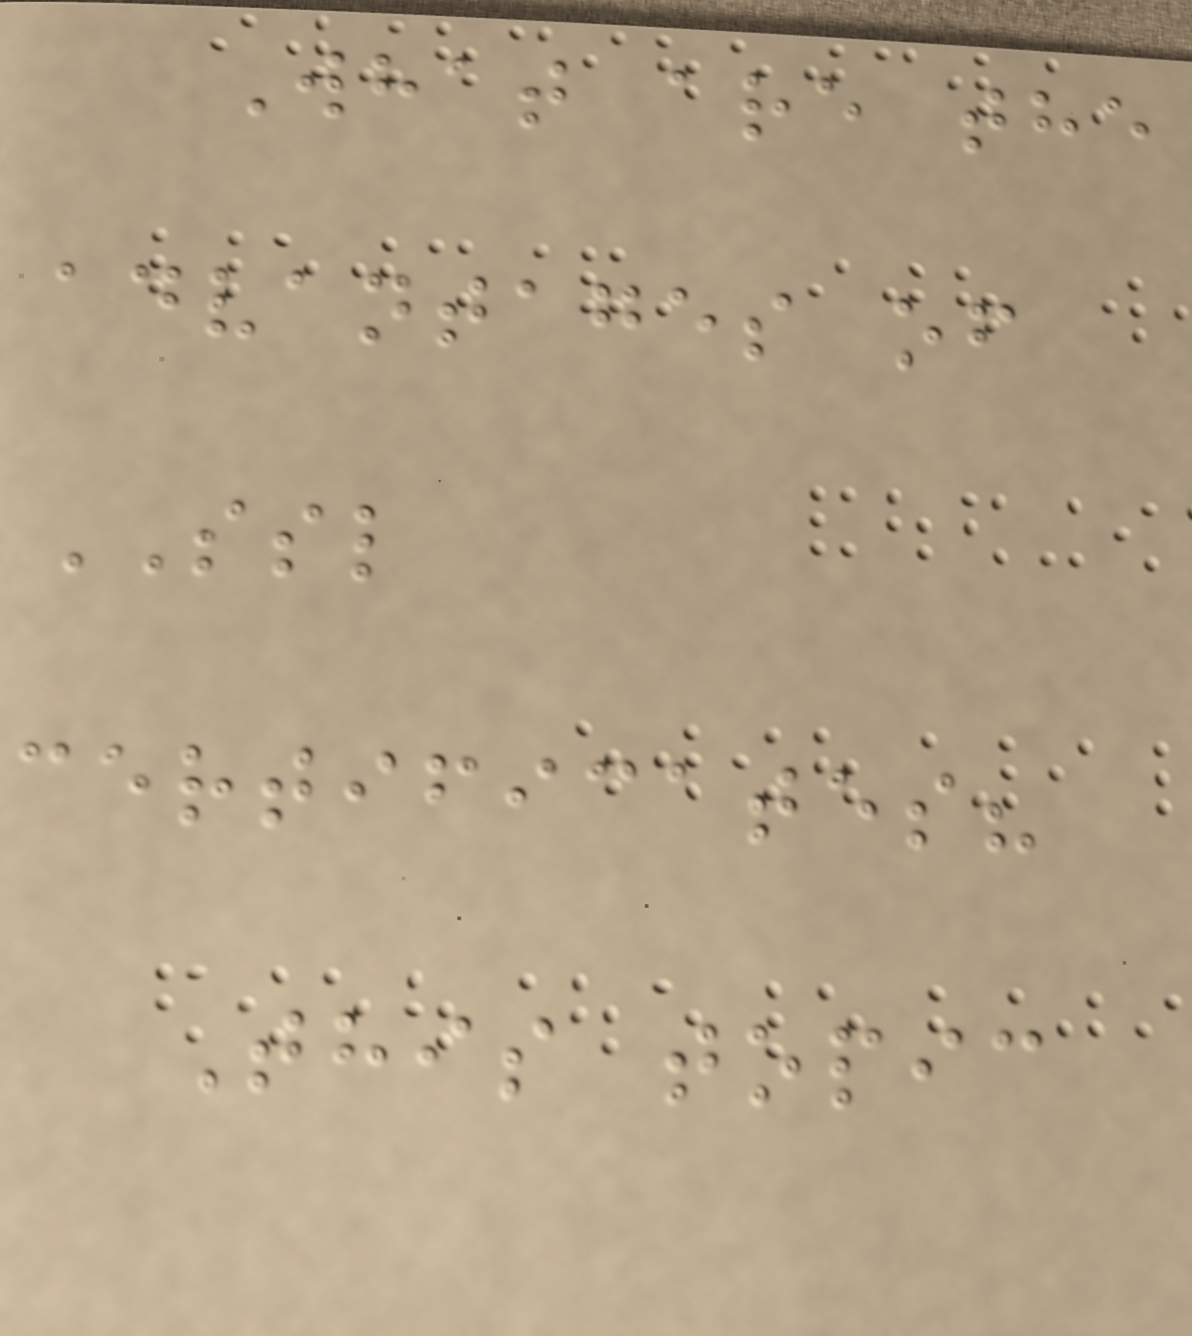What are the
advantages of
SSL
certificates?
This topic
